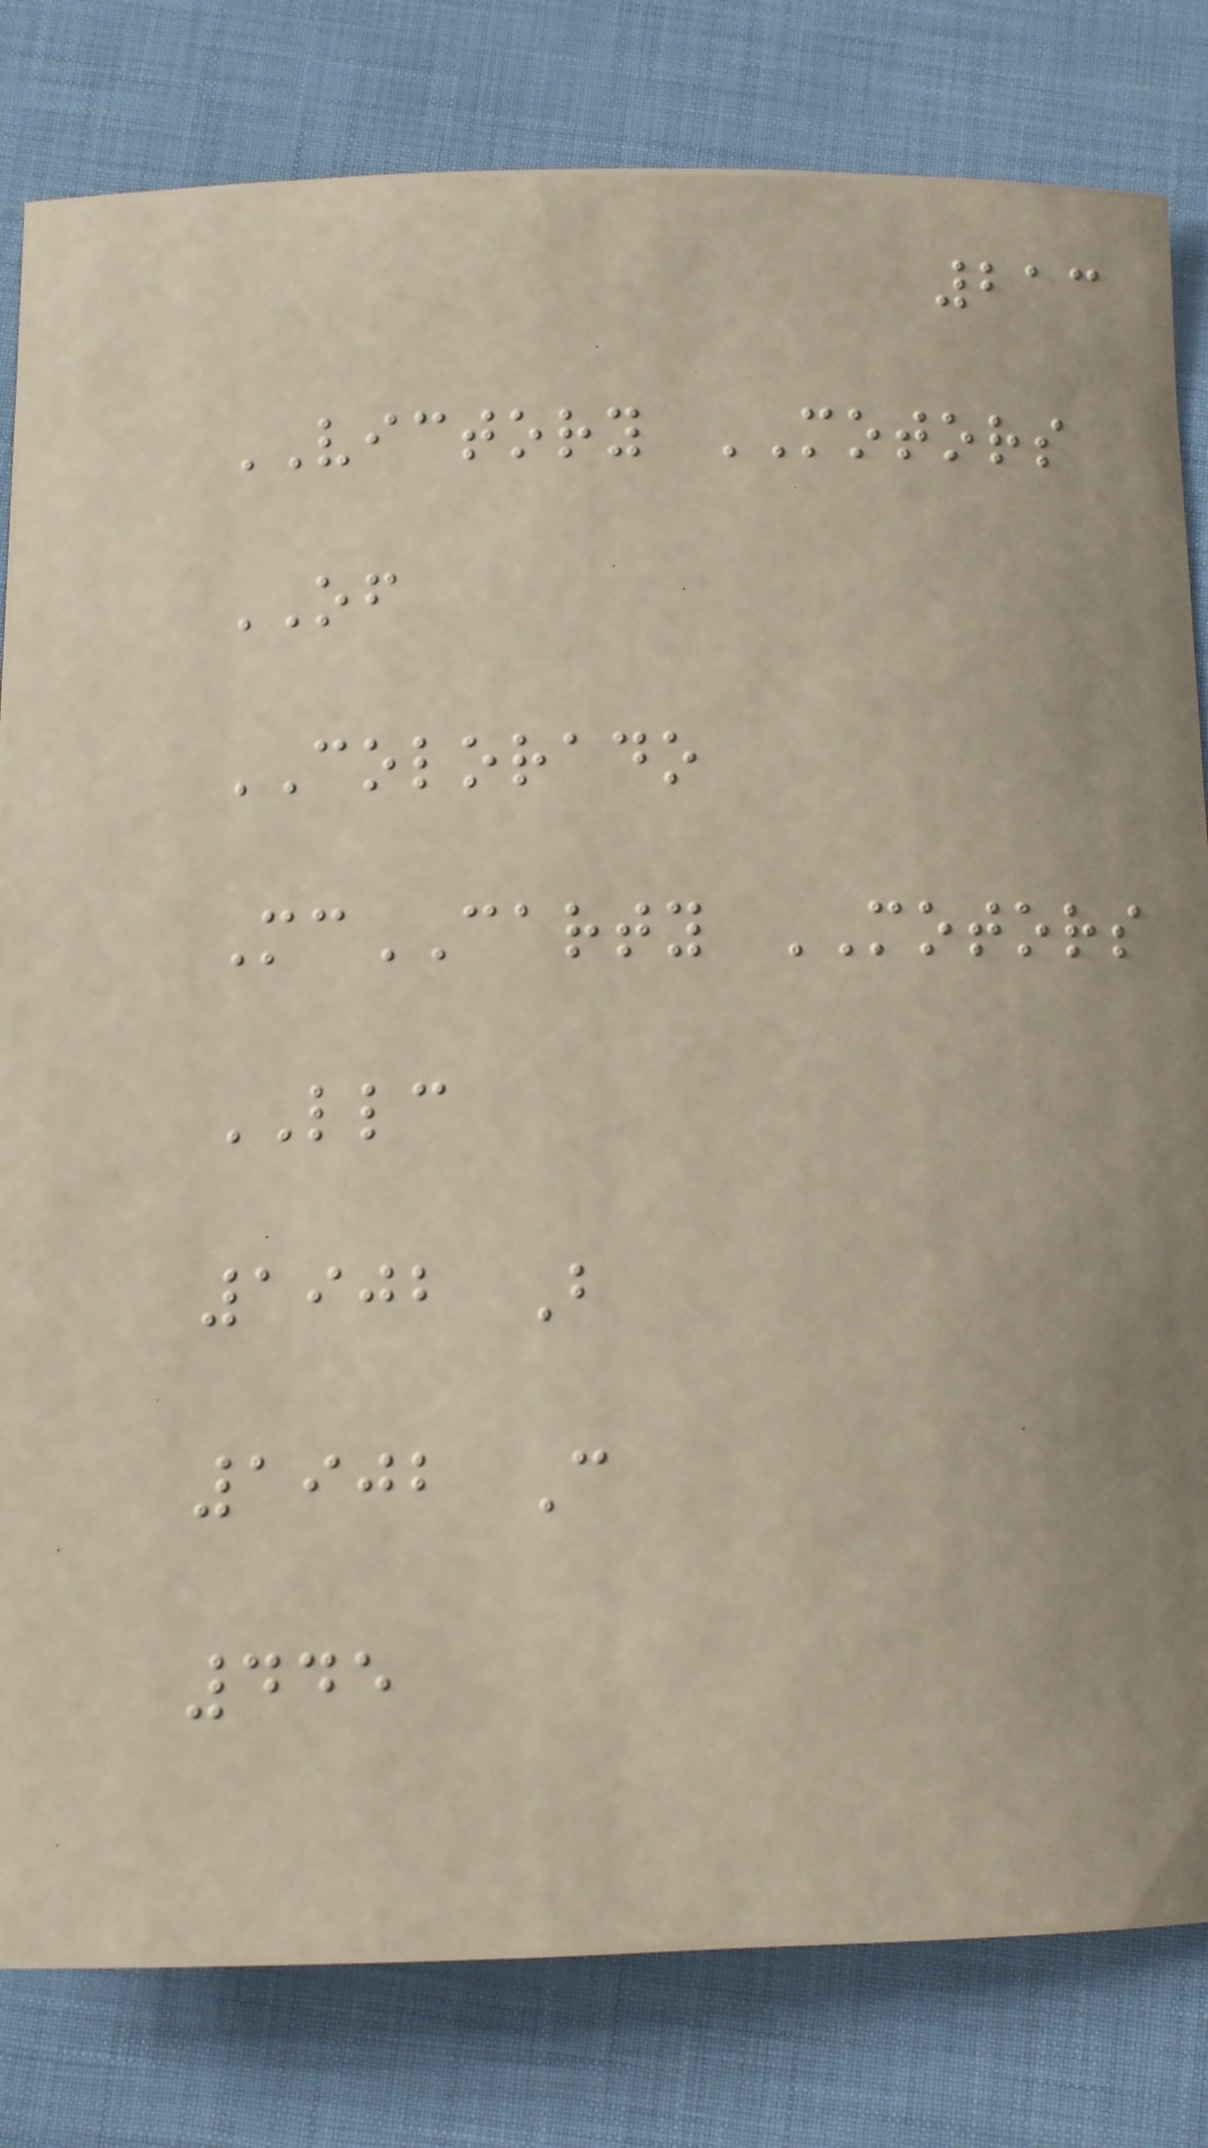213
VICTORY MOTORS
OF
COLORADO
McCARTY MOTORS
LLC
1902 B
1902 C
445
